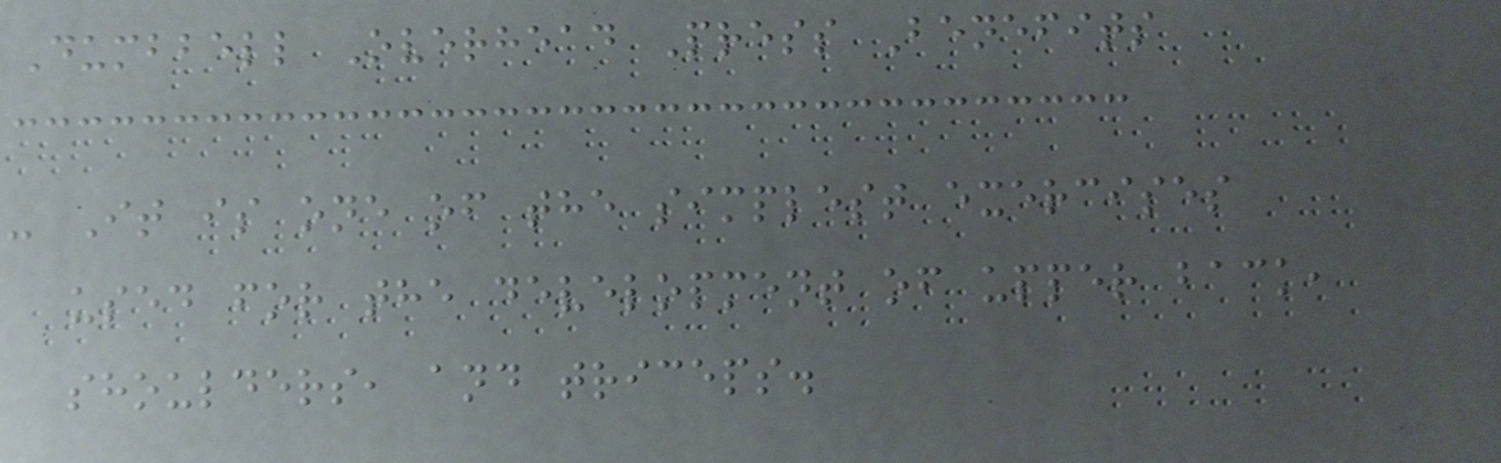Dumbbell Overhead Press Benefits
- It is one of the simplest exercises
used for the development of upper back,
shoulders, and triceps.
